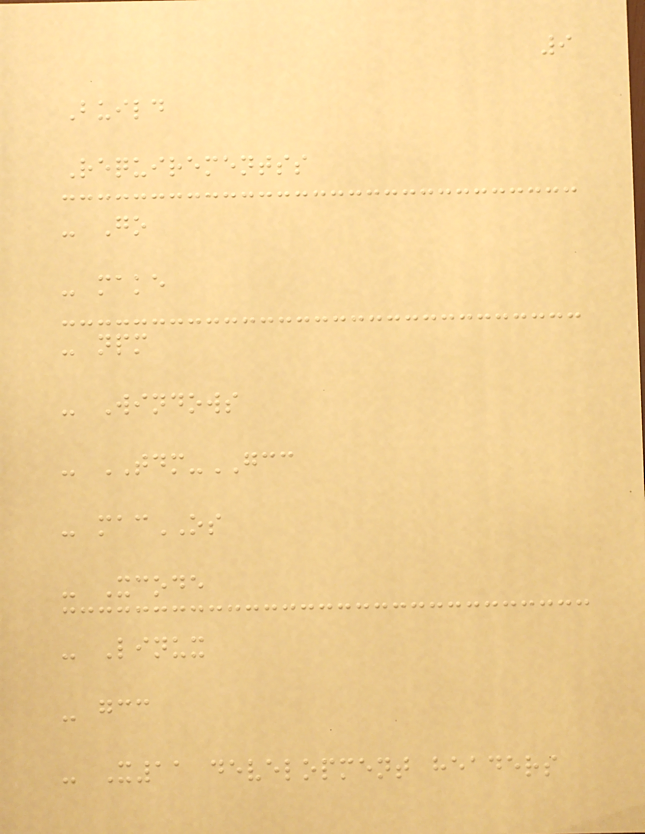9
Build
Requirementss
- Go
- make
- npm
- Windows
- TDM-GCC
- macOS
- Xcode
- Linux
- gcc
- X11 development headers
